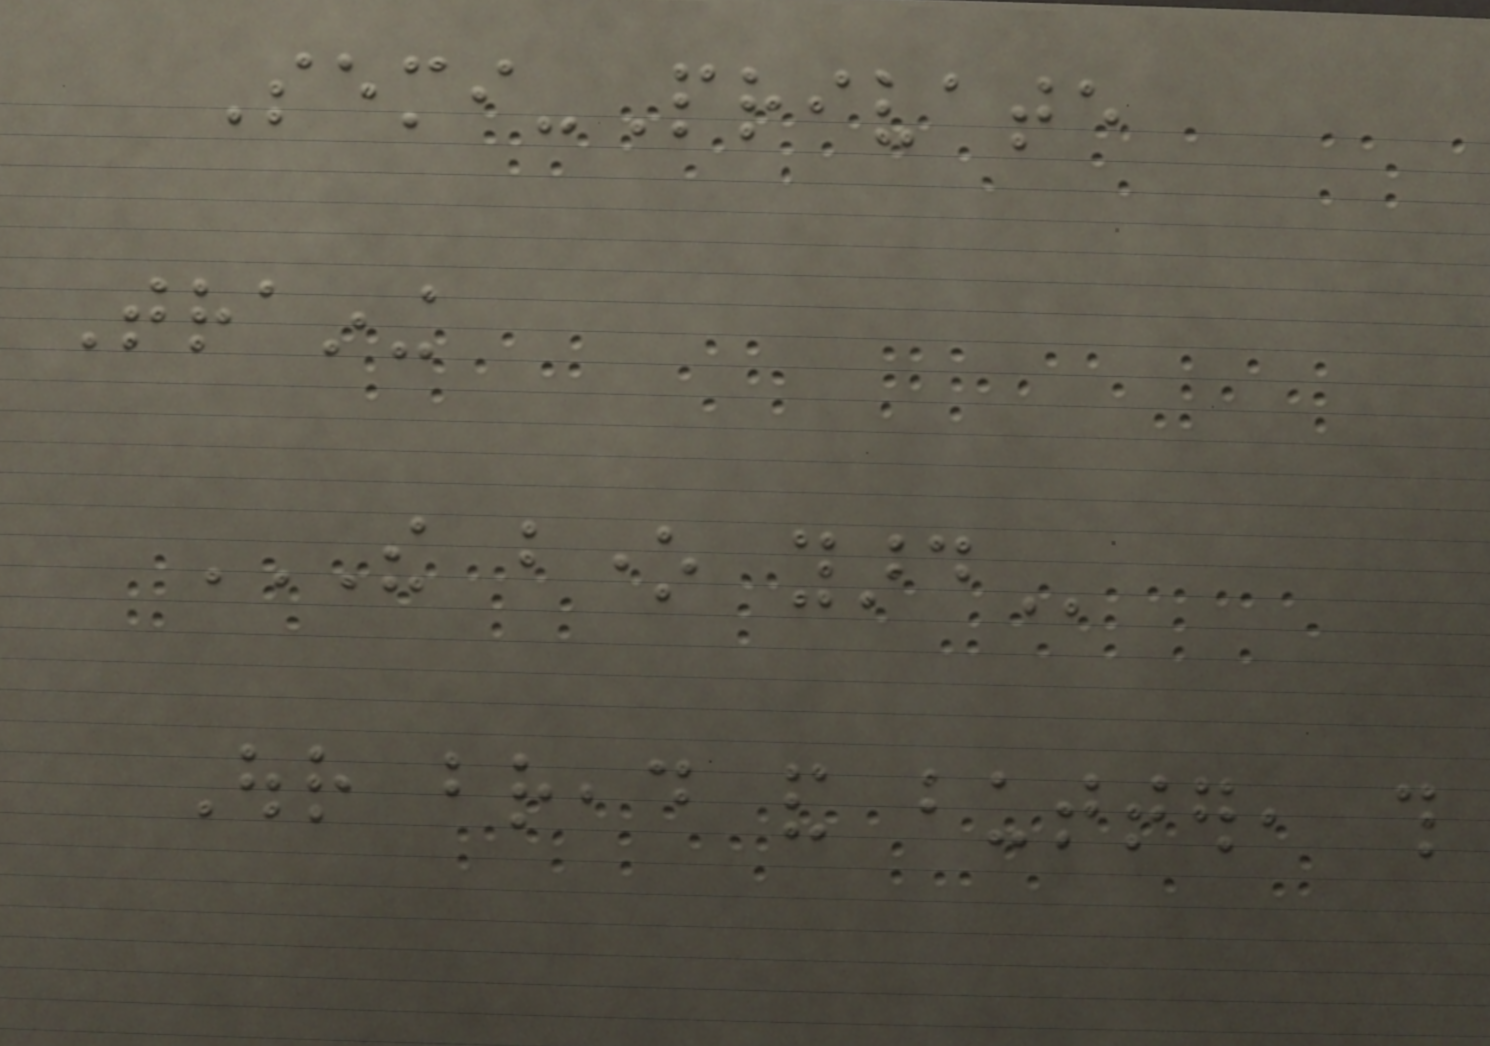Semi-Private
Training
THE BONE YARD
Our bread and butter, this
